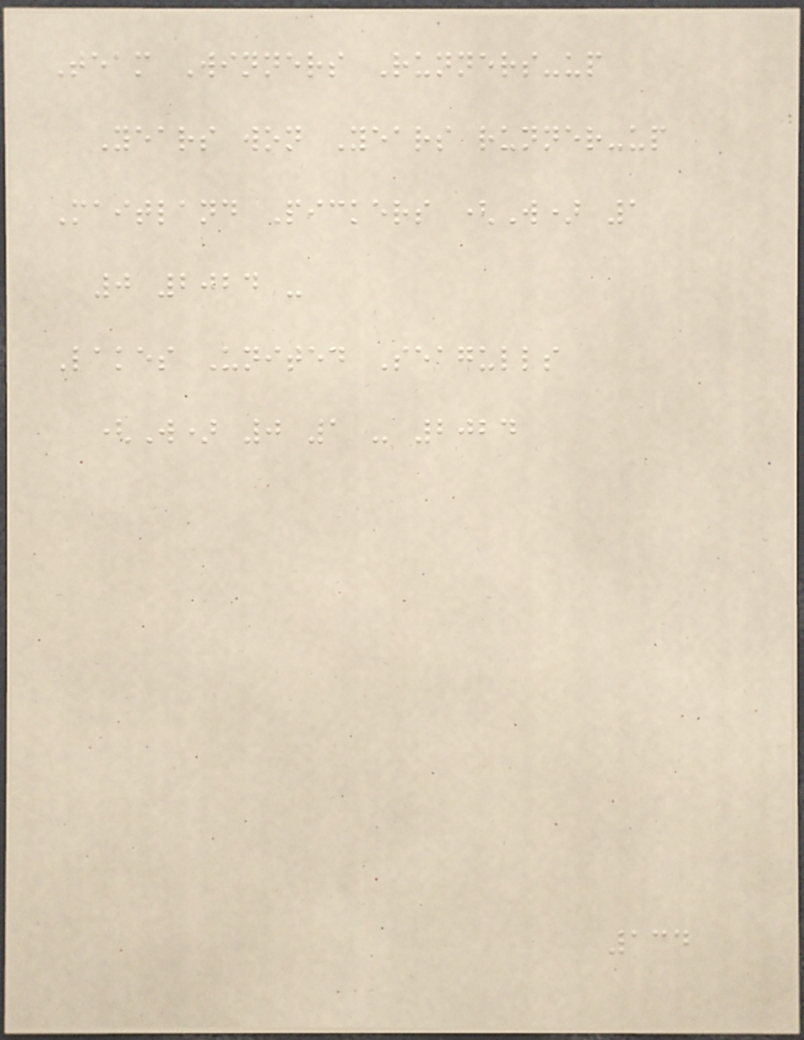Team Winners Runners-up
Years won Years runner-up
Maitland Pickers (W) 1
0 2024 -
Lakes United Seagulls
(W) 0 1 - 2024
134
